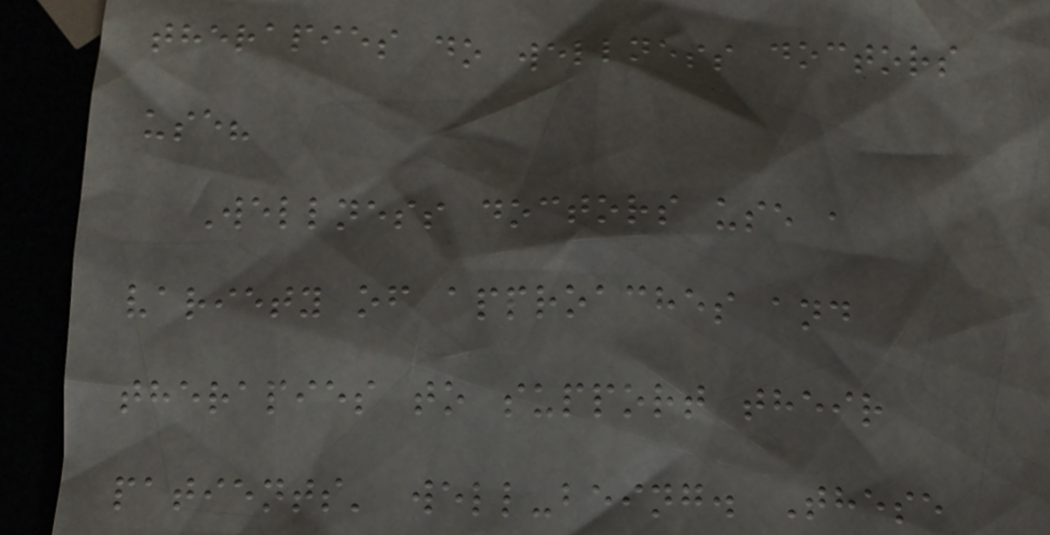therapies do wellness doctors
use?
Wellness doctors use a
variety of approaches and
therapies to support their
patients' well-being. These
